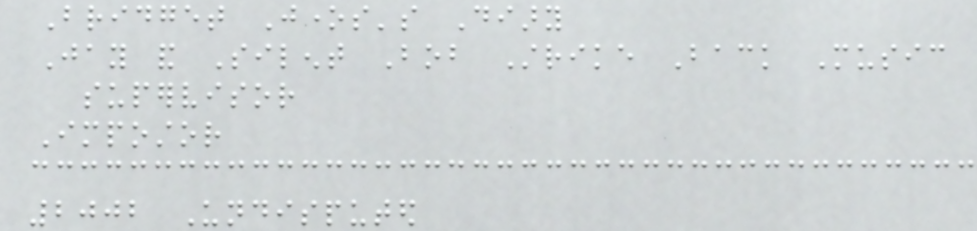Bridget Jones's Diary
Jay and Silent Bob Strike Back Music
supervisor
Impostor
2002 Undisputed
